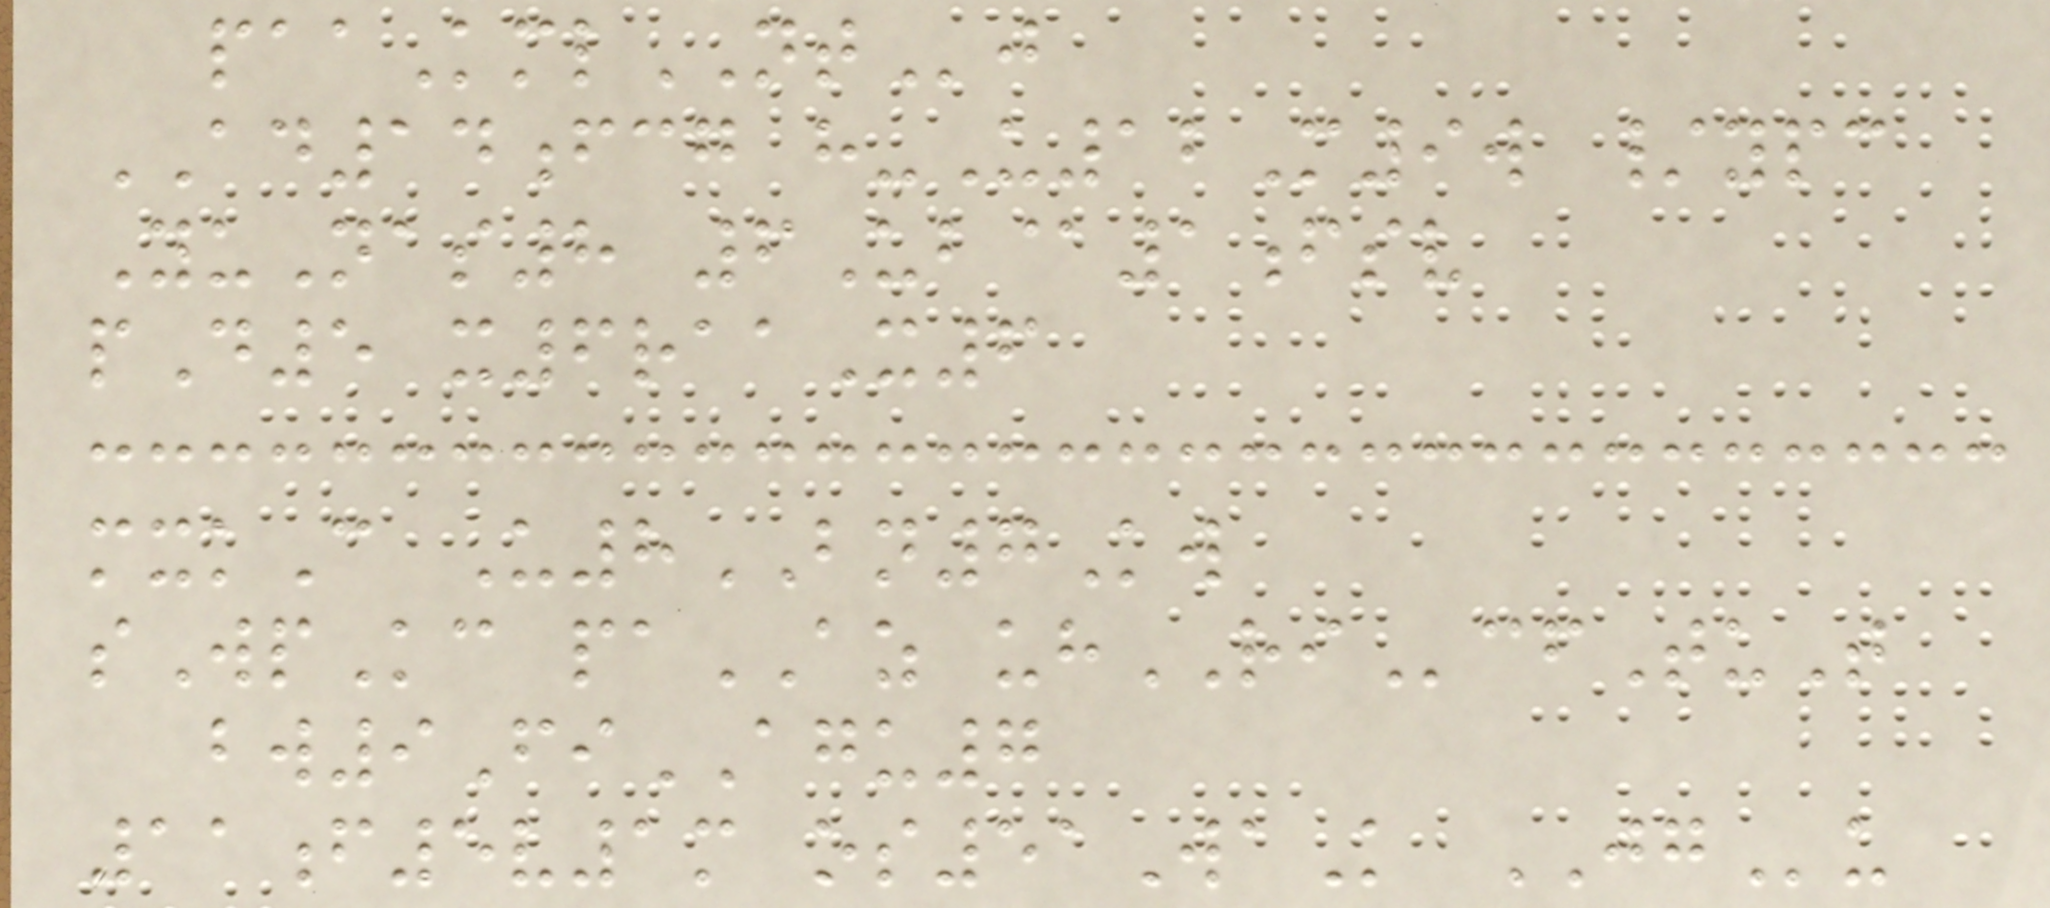paaKmlNTj
AD14fcg h-U12M9w /ypc
YuNas8 6Ub@1fsv
pD5 x6raaX6
mxkC U8BN7Kw
sWpKc paAZ uhRIcfTuT
bw9FiAGU7
11f5v1m os51WaK JGu
